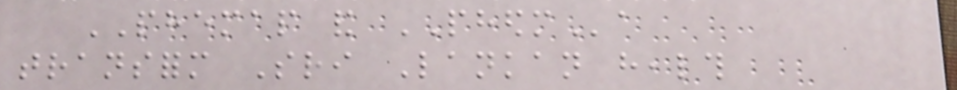PHEMAP and PHEDMa
transform Sri Lankan health
